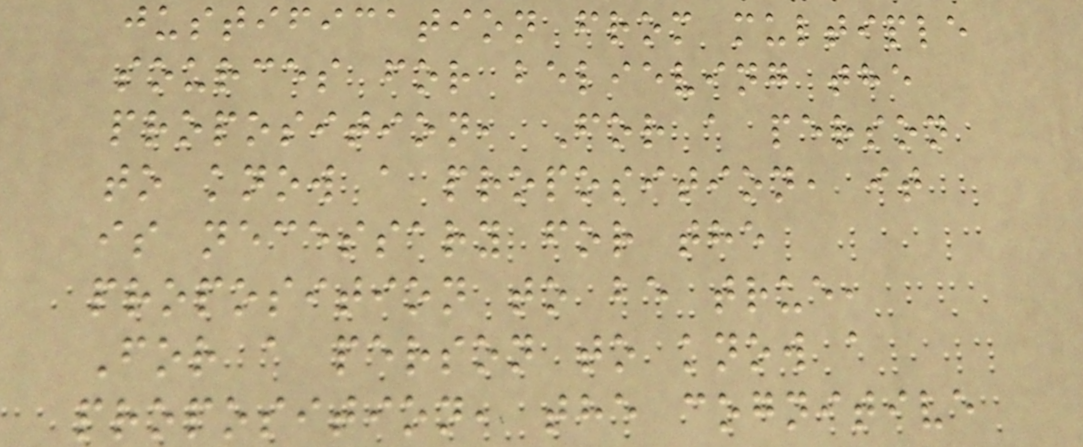justification from multiple
sources for believing the
proposition, For a person
to know a proposition, it
is necessary for the
proposition to be true,
For a person to know a
proposition, the cognitive
